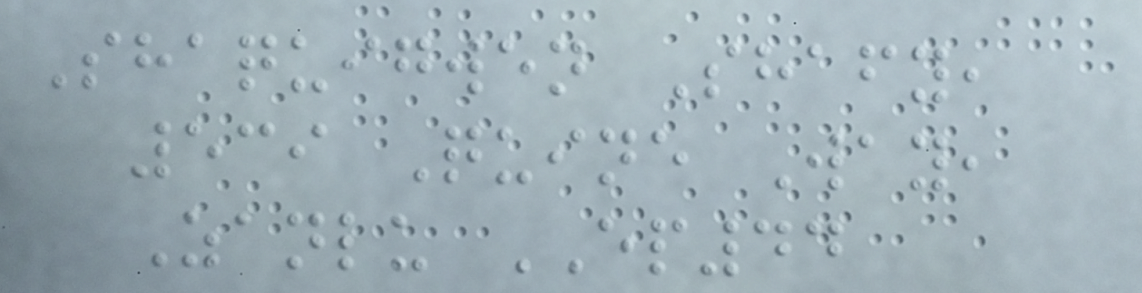Shaquigwen Shafy,
539 Quine Way,
Zanlu EP44
